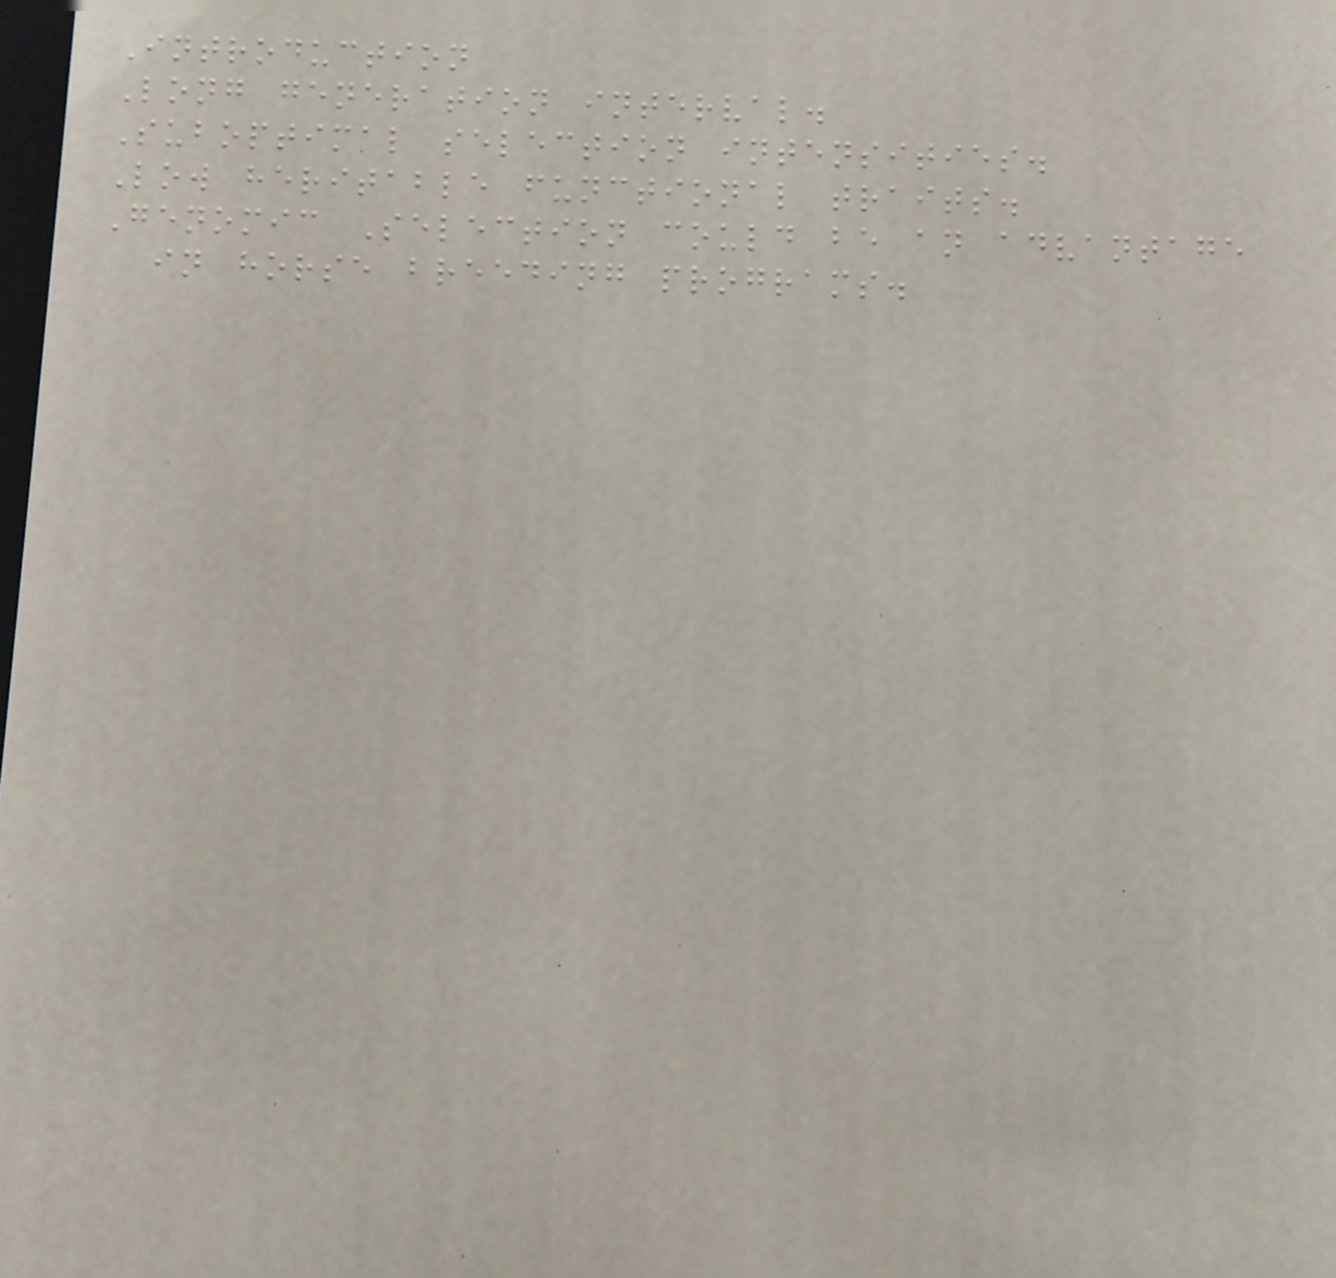Introduction
Long generation interval.
Suboptimal selection intensities.
Low heritable functional traits.
Genomic Selection could be an advantage
in horse breeding programs.
